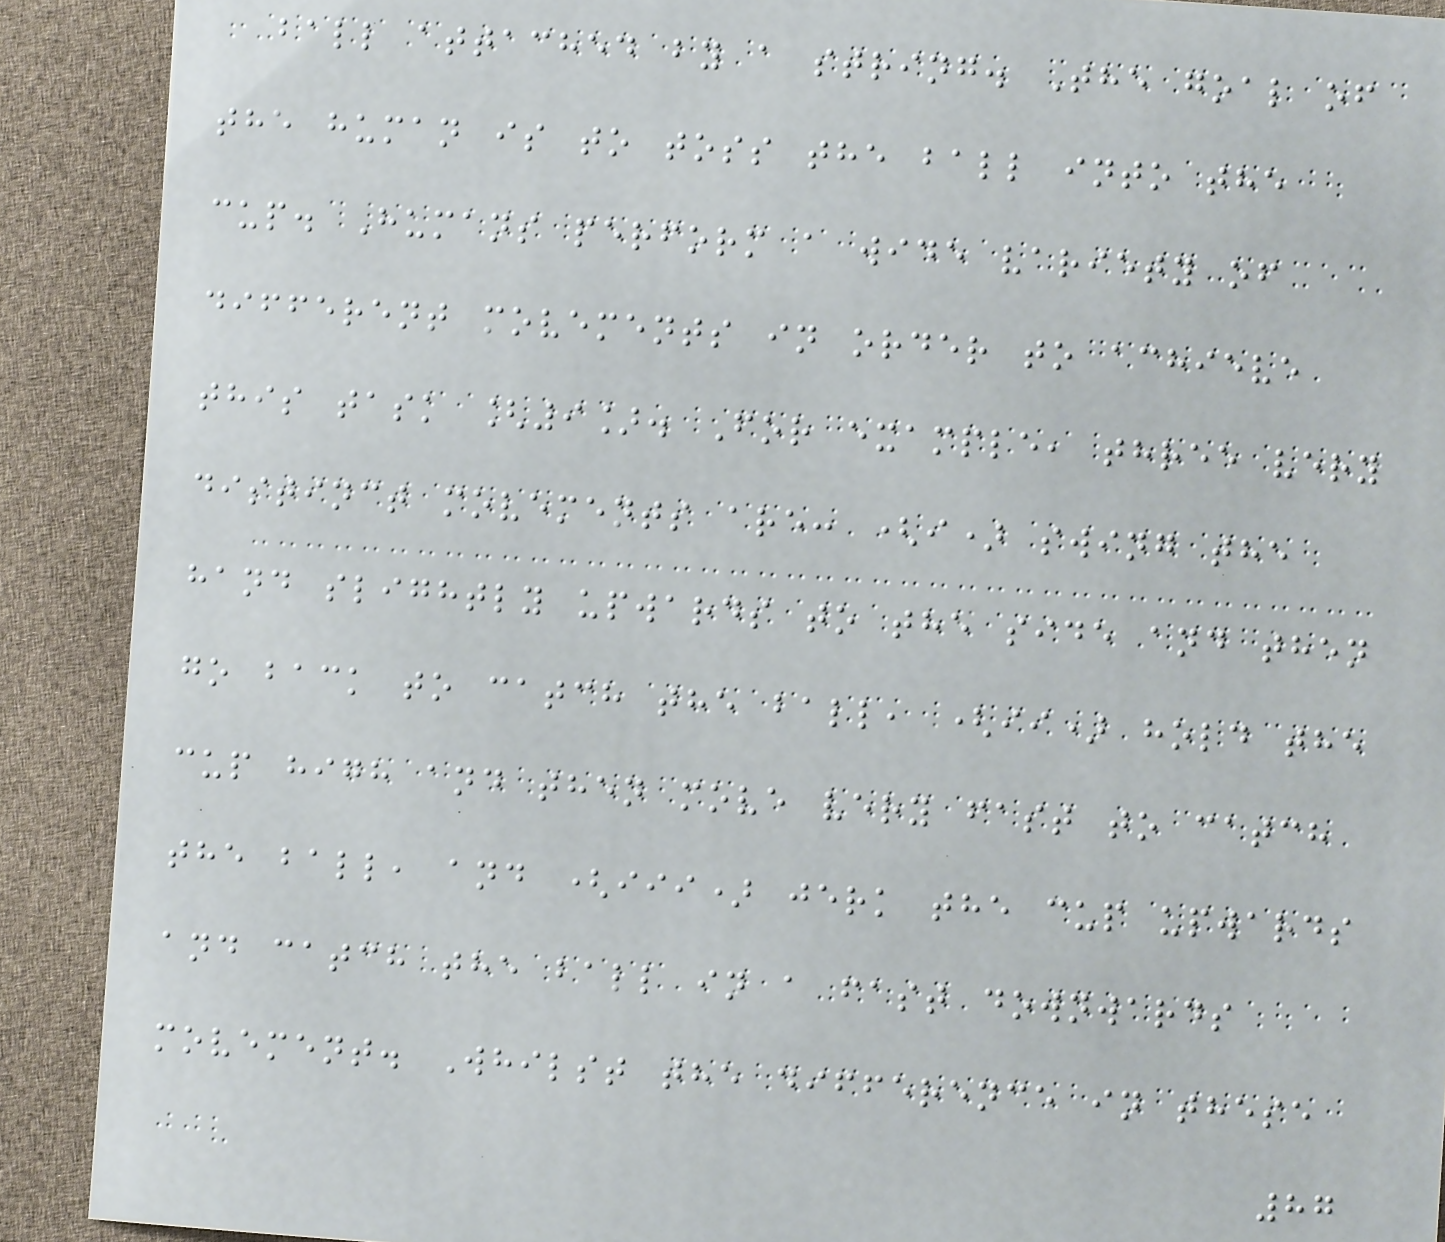ball attached by a string. The goal of
the human is to toss the ball into the
cup. Humans perform a wide variety of
different movements in order to achieve
this task [9]. For example, three very
distinct movements are: (i) swing the
hand slightly upwards to the side and then
go back to catch the ball, (ii) hold the
cup high and then move very fast to catch
the ball, and (iii) jerk the cup upwards
and catch the ball in a fast downwards
movement. Whilst the difference in these
87
